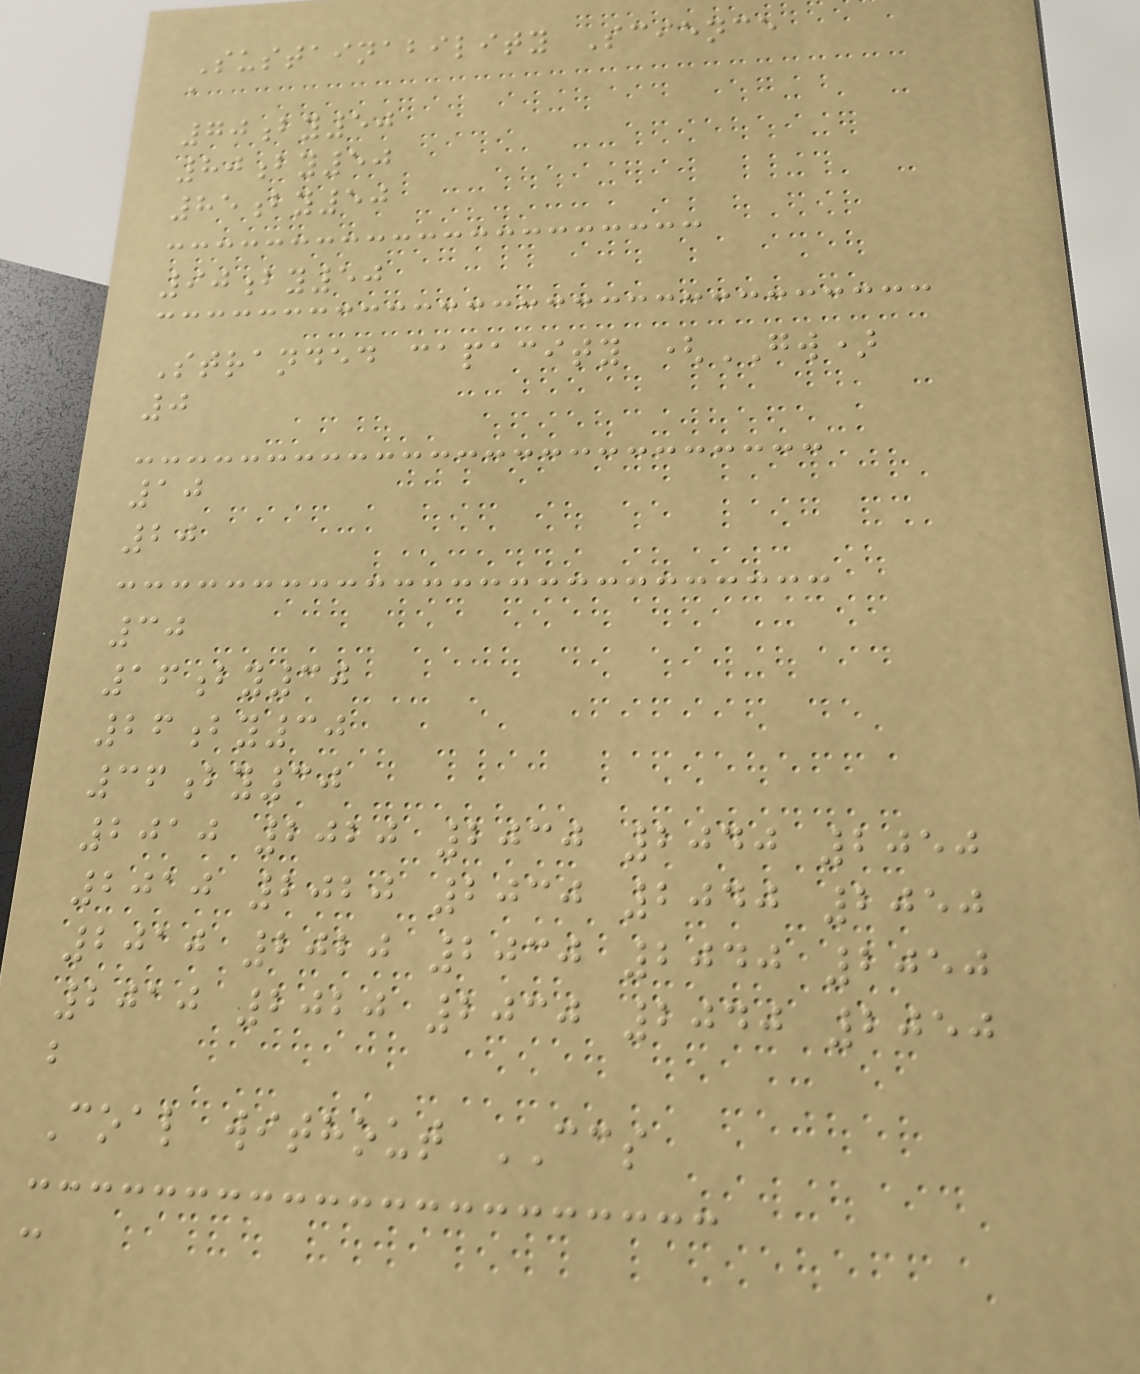Sustainability Science
a
70by50
80by50
85by50
90by50
Stranded capacity (GW)
0
10
20
30
16by30
26by30
36by30
2010 2020 2030 2040 2050
2010 2020 2030 2040 2050
2010 2020 2030 2040 2050
2010 2020 2030 2040 2050
b
Coal without CCS
c
